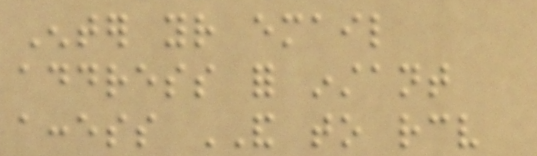Enter your email
address for instant
access AND to receive
